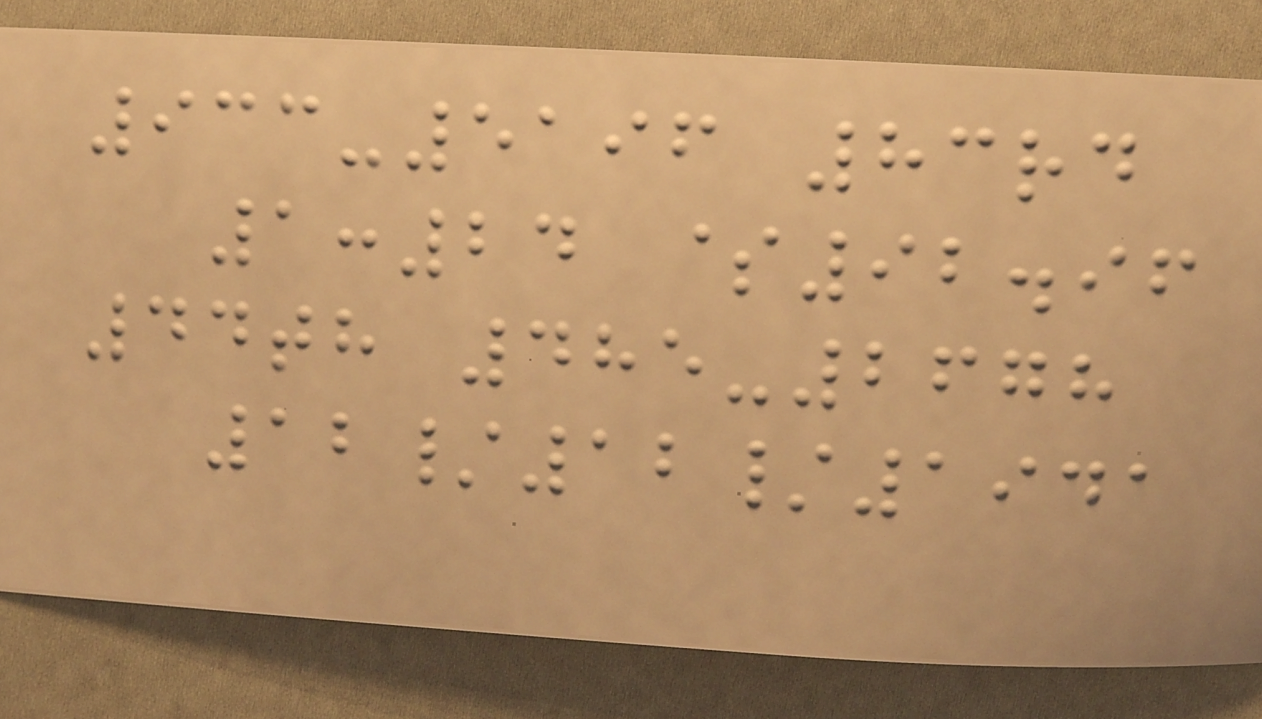933-5196 83rd
1:24 $92.96
44th 485-2678
12/12/1941
